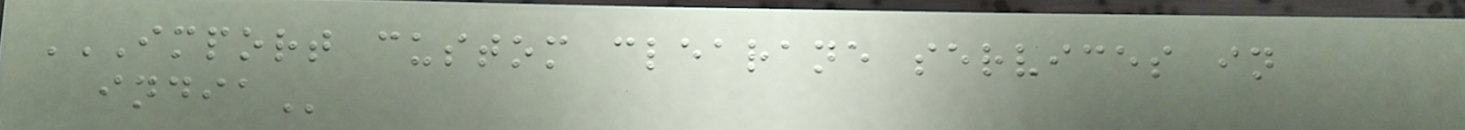IMPORT CUSTOM CLEARANE SERVICES IN
INDIA
